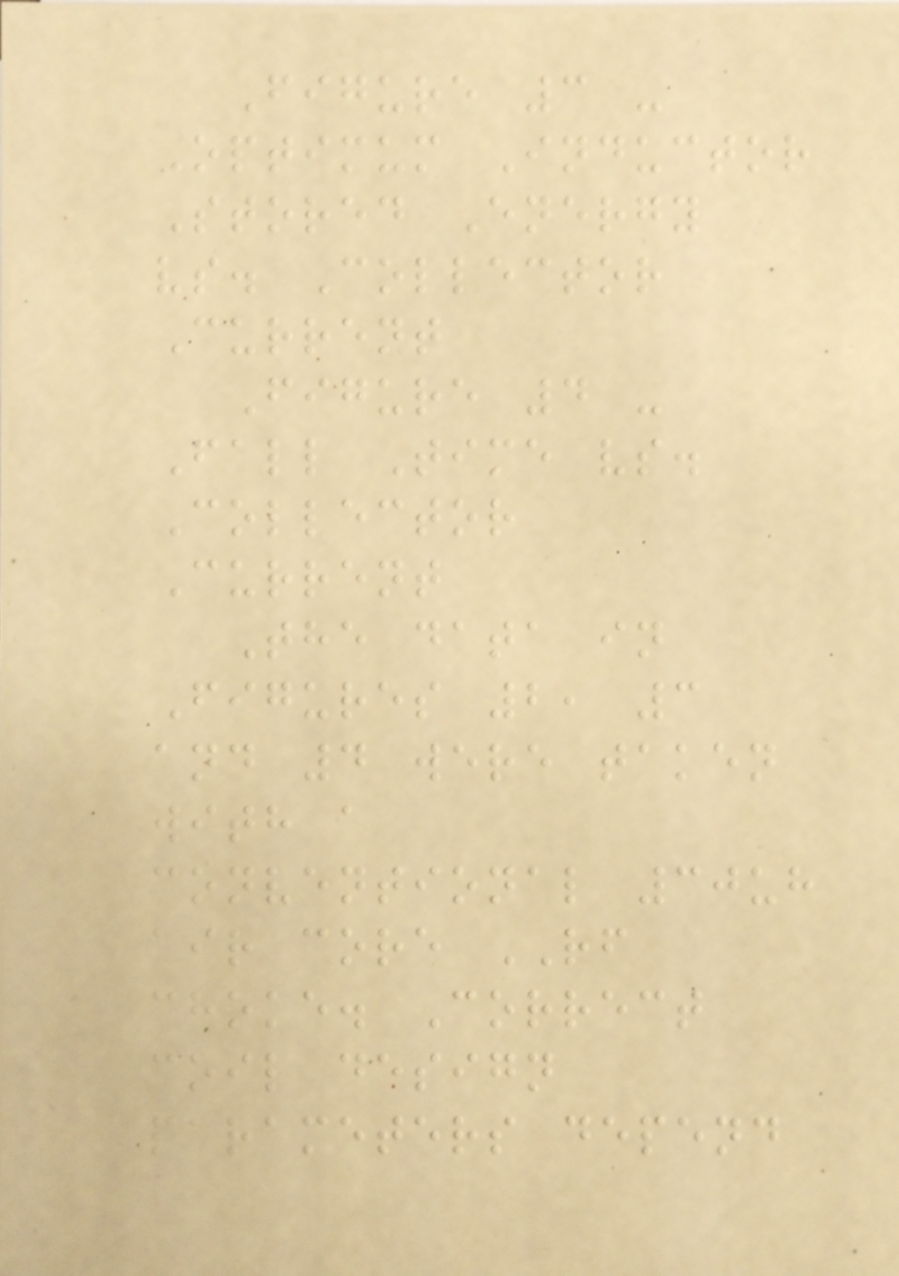Figure 3 -
Optimum Inductor
Stored Energy
vs. Collector
Current
Figure 4 -
Fall Time vs.
Collector
Current
The data in
Figures 2, 3
and 4 were taken
with a
conventional 30uh
air core RF
choke. Correct
coil design
parameters depend
